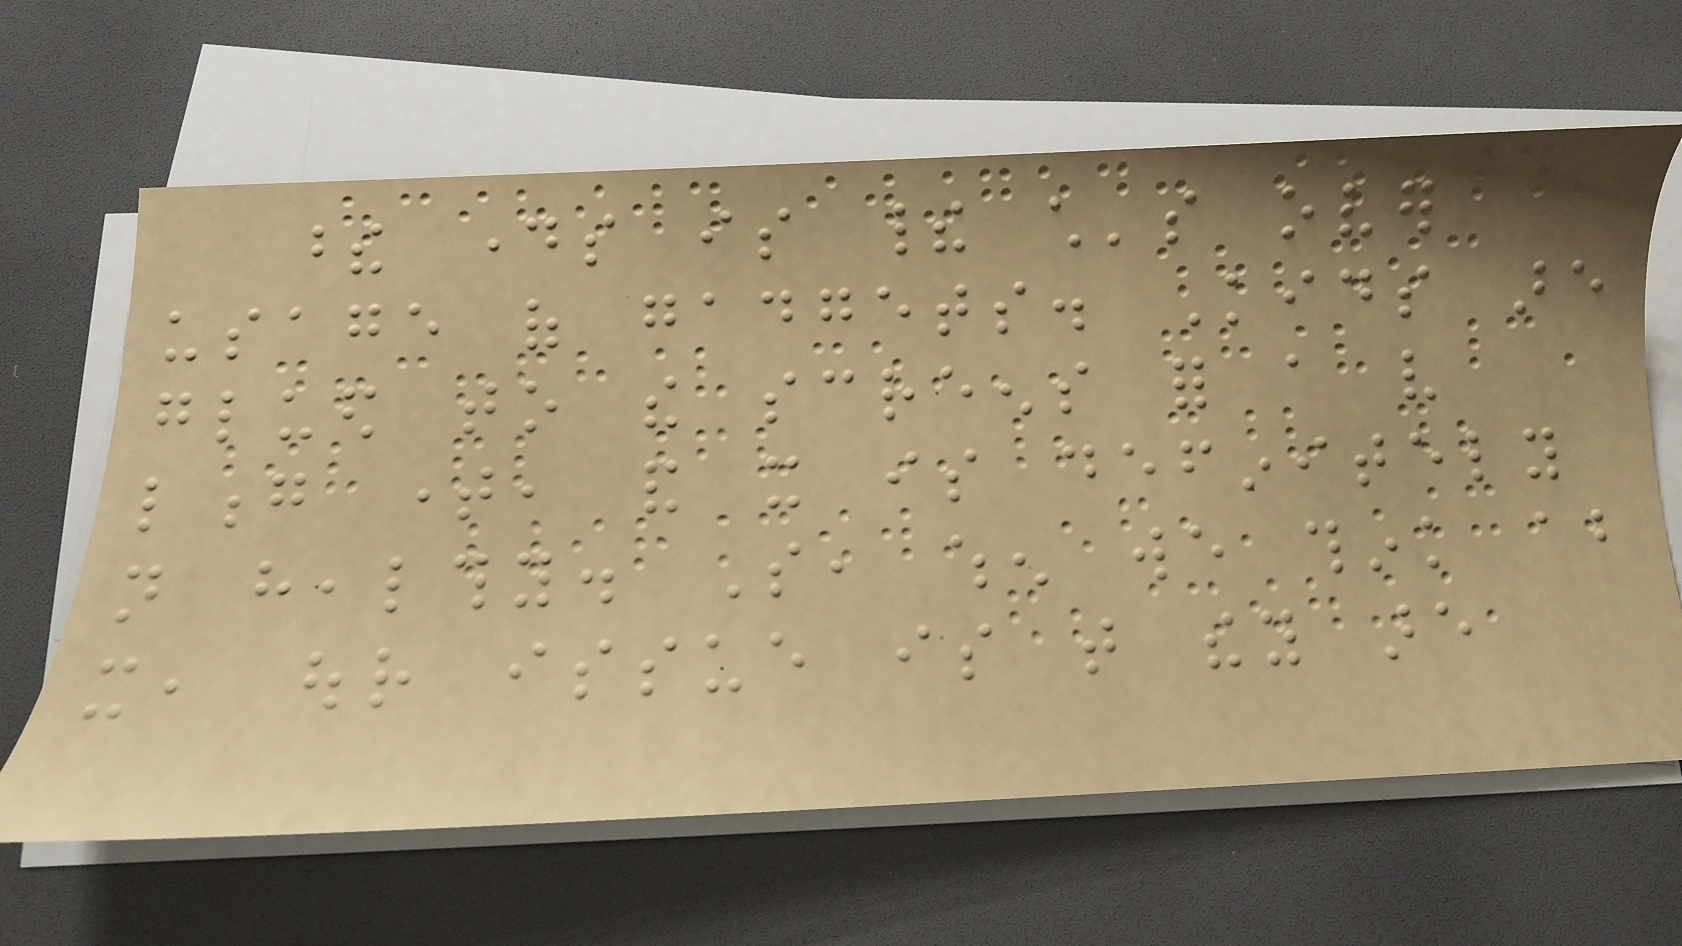these days is their child's over
usage of gadgets. Kids are
glued to the screens for a very
long time, and it is definitely
not healthy. So, when we think about
it, our issue is that they are
